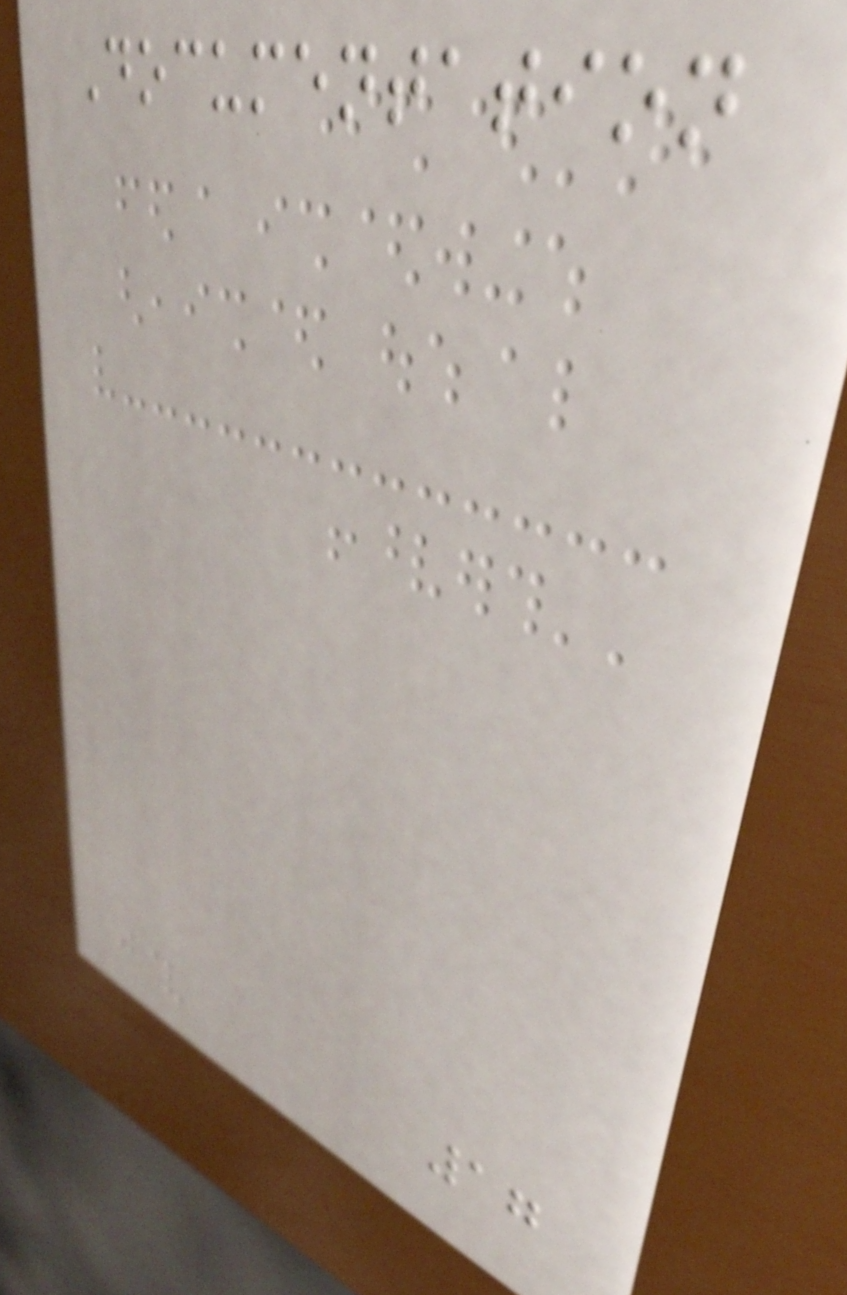Documentation
17
